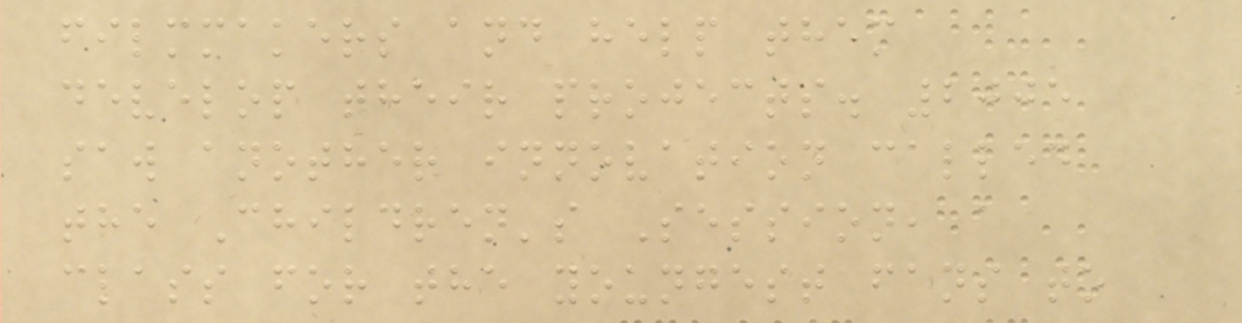filmmakers and help them
develop their projects. 2005
saw another innovation called
the Children's Session, a
class for the youngest fans to
